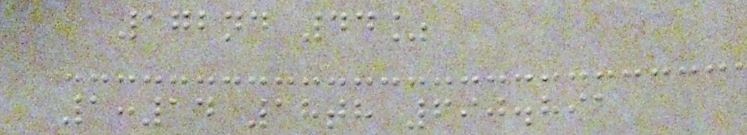172nd 44%
1:14 18th 690.891
